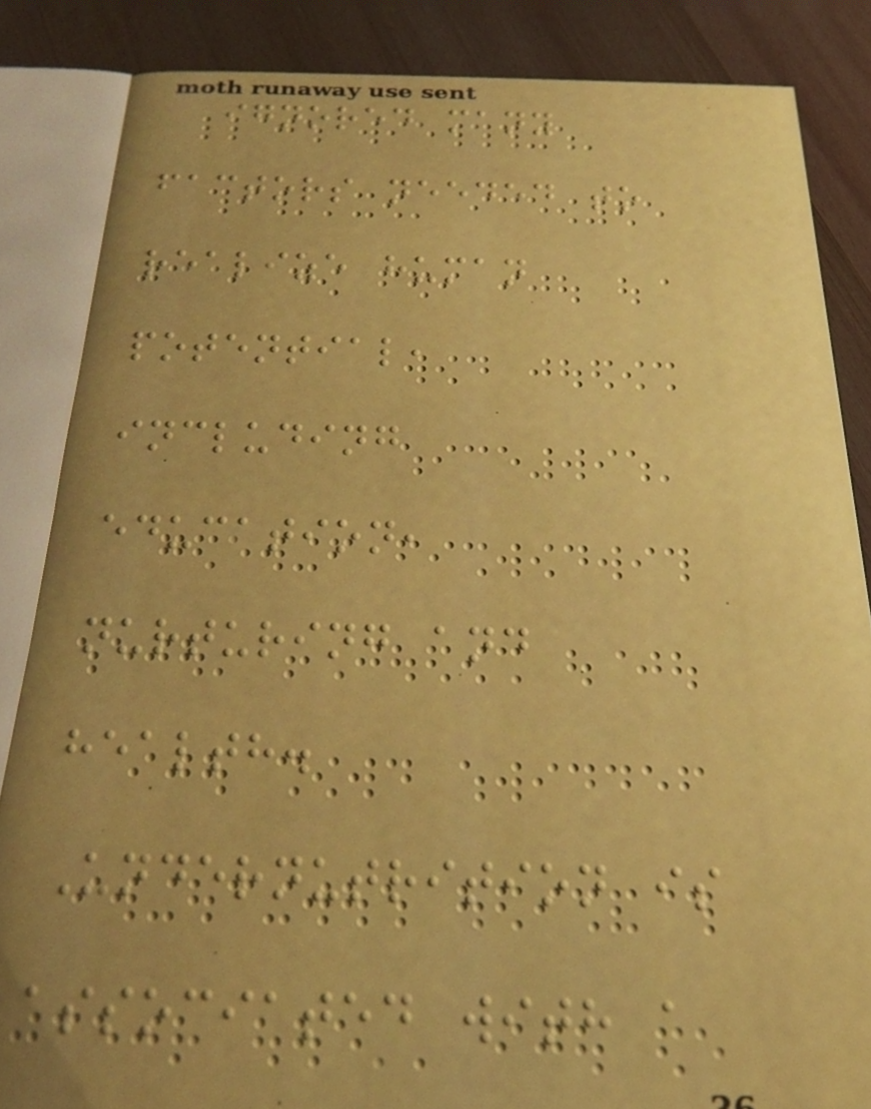ignored many
factors needed to
realize human
potential,
including
education,
nurturing and
health.
Undernutrition is
associated with a
